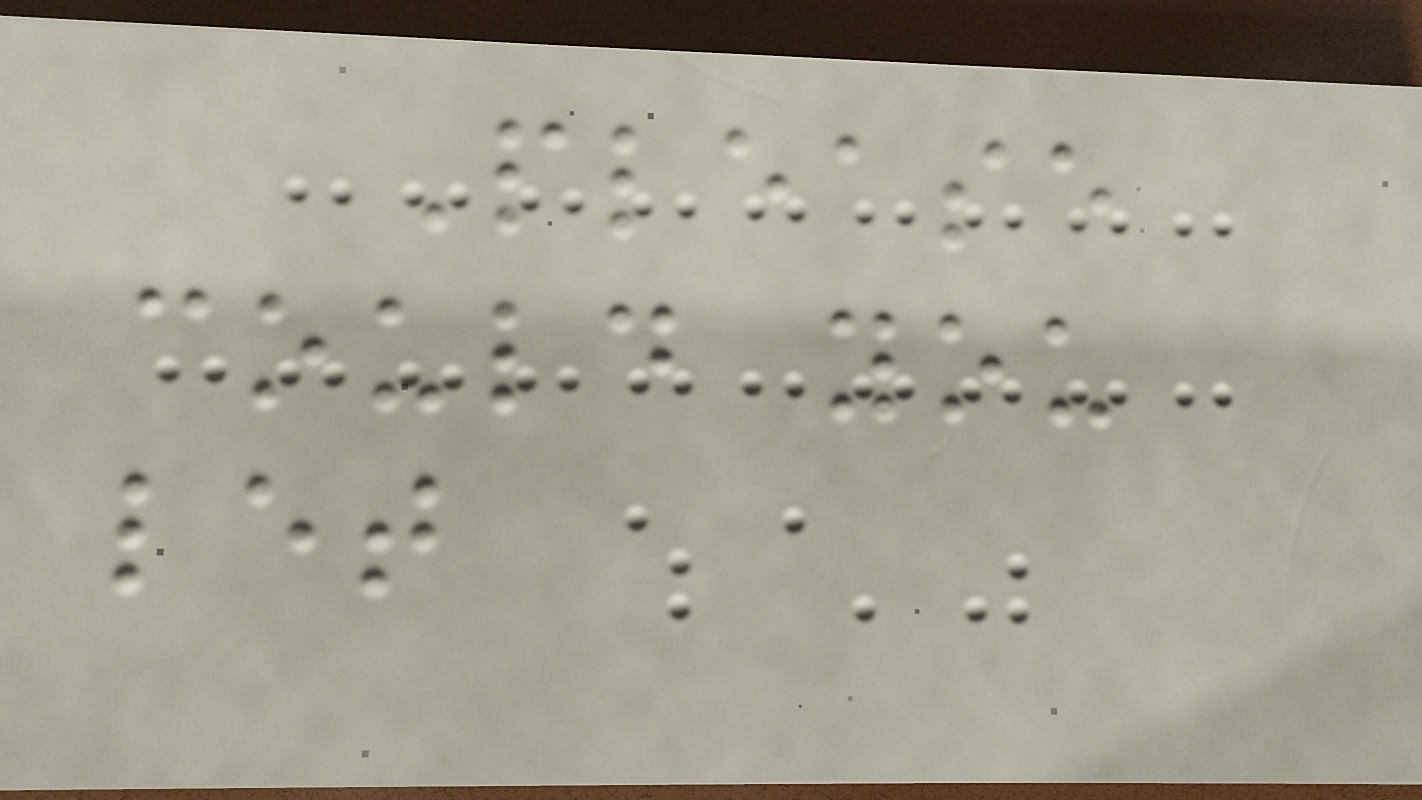Please
could you
let
